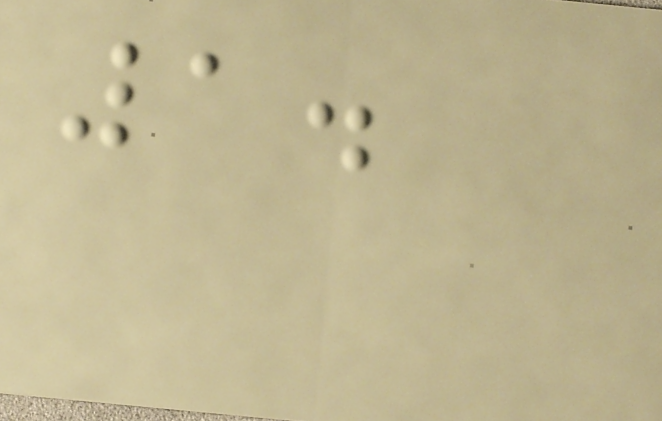1.
